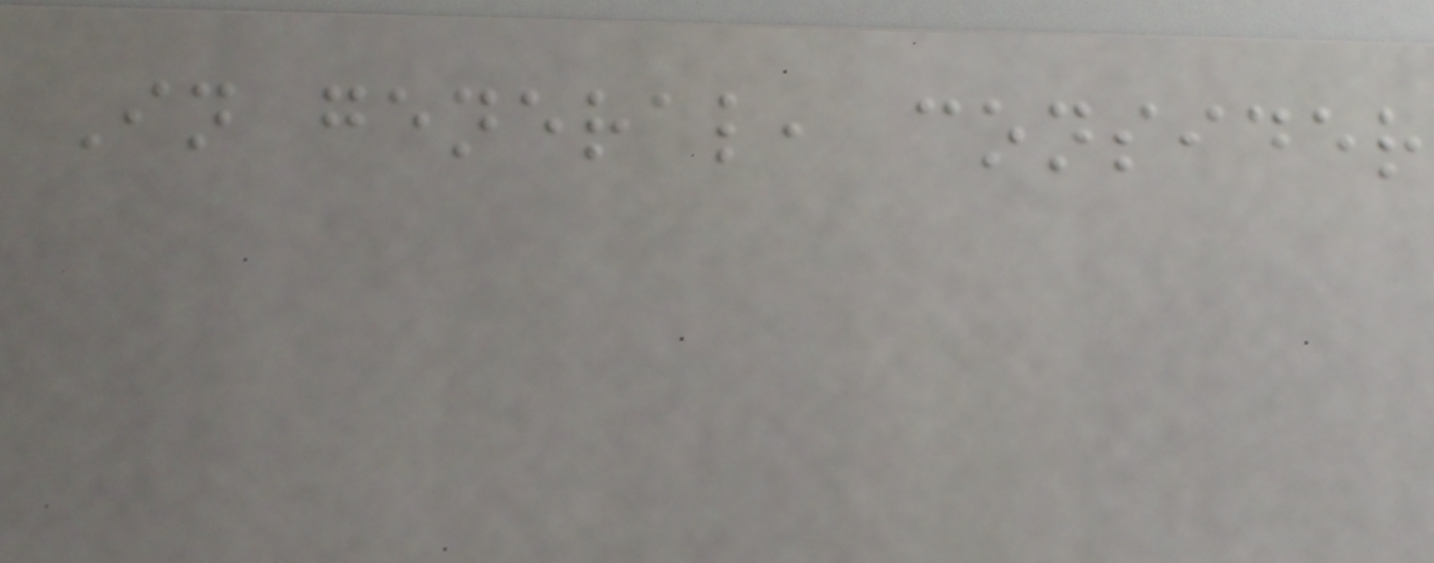In general, consider
